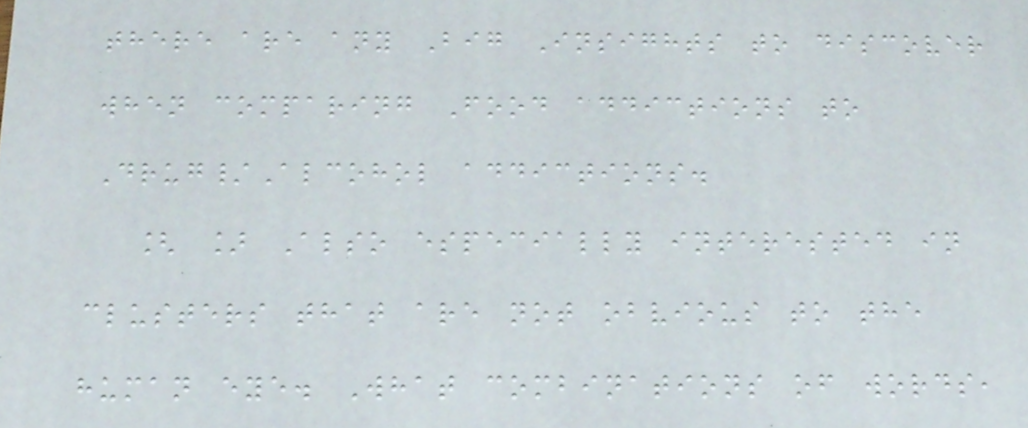there are any Big Insights to discover
when comparing Food addictions to
Drug/Alcohol addictions.
[ ] Also especially interested in
clusters that are not obvious to the
human eye. What combinations of words,
